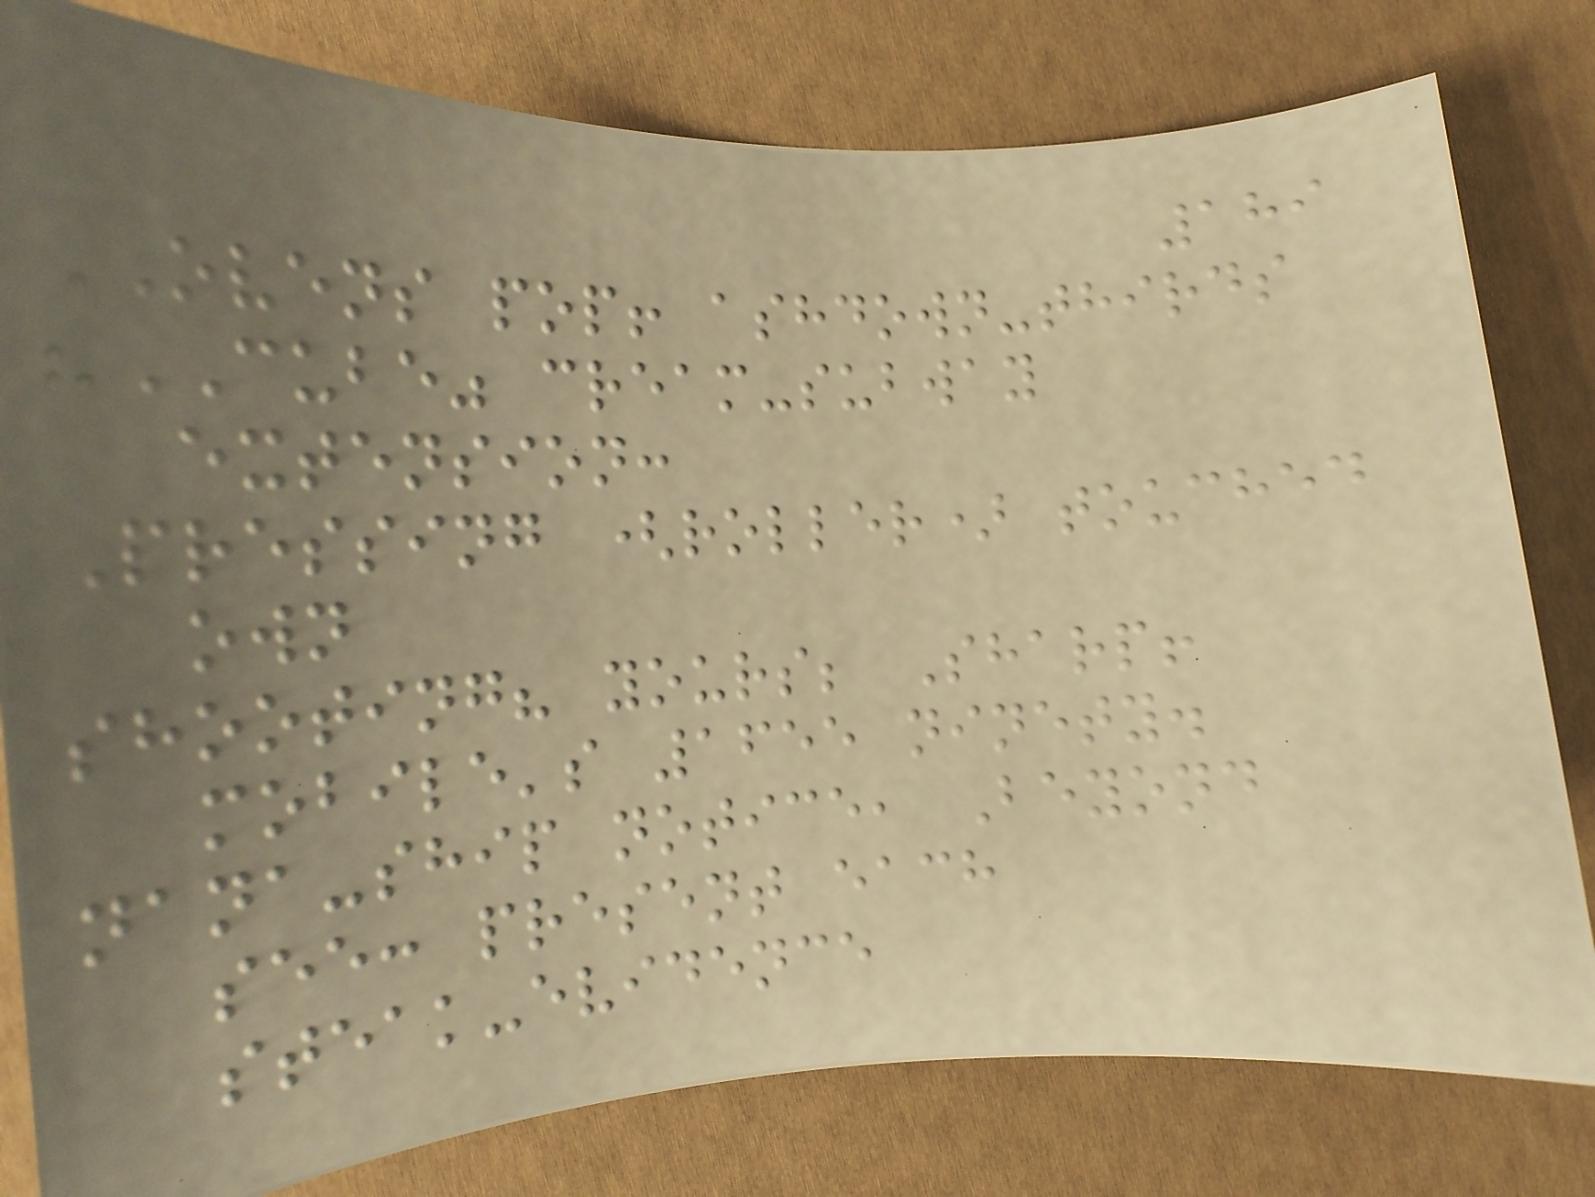189
OVENS pop! ashdown-thirds
"CUBE" cream-subway
extension:
Pressing (roller) touched
own
shooting? yours; Sharp!
mobile's 1655 ninety.
nana-ship notice, Beyond
see: present each
steak-evidence
